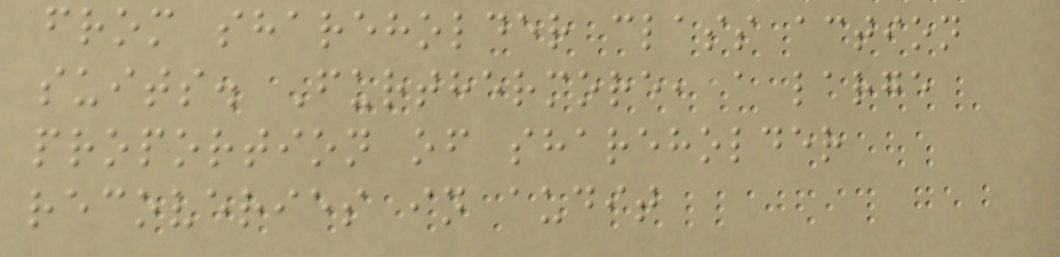from shareholder class action
suits. Furthermore, a large
proportion of shareholder
recoveries in audit
